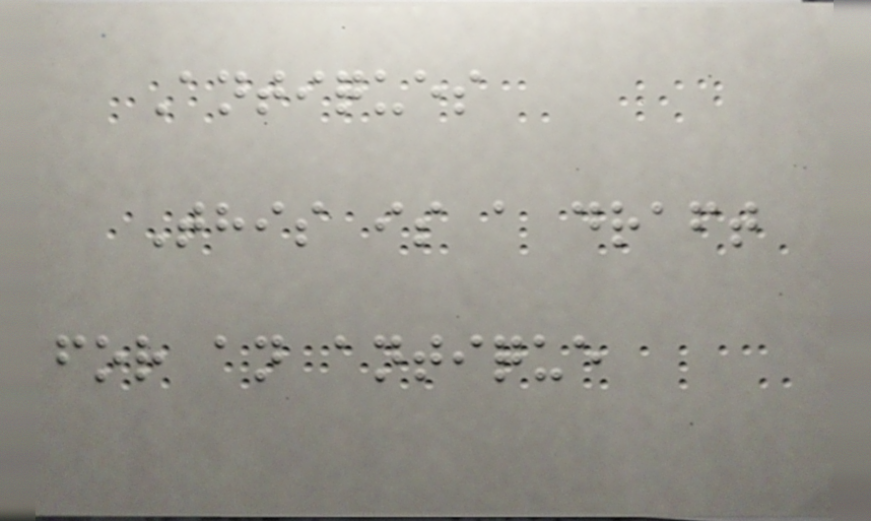Antiques
This is a draft
for an antique
